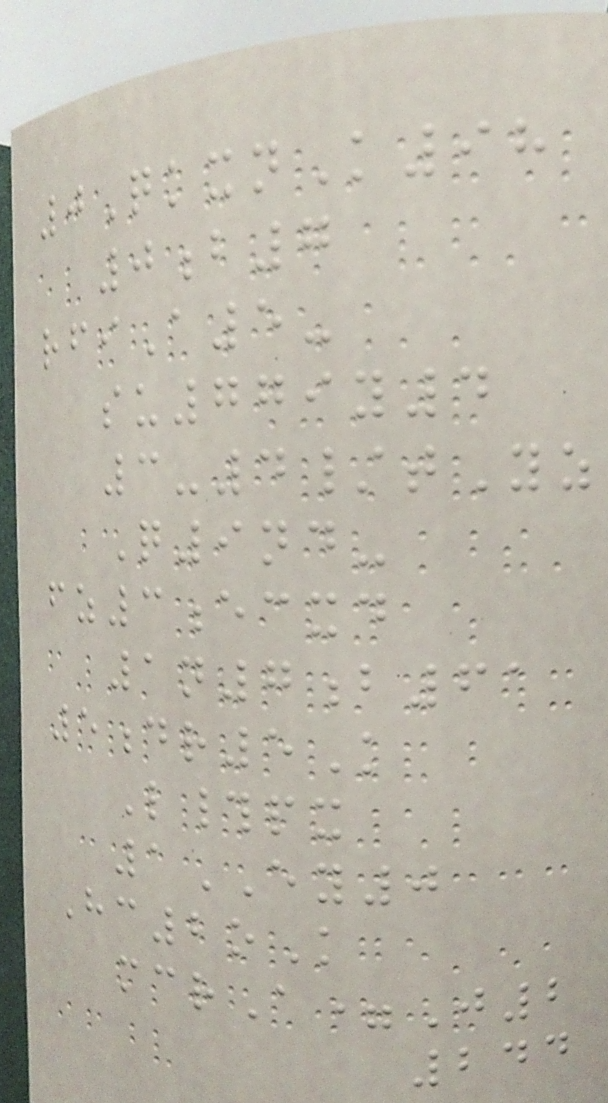0QkxnK98
0b7
rfiA5-
su779y4
3-4/tYz
Q9nd-
fz3ecxd
1n7b61
5dr5K
L#px
1EY0
Hc2oK
mcrA=J2
244
